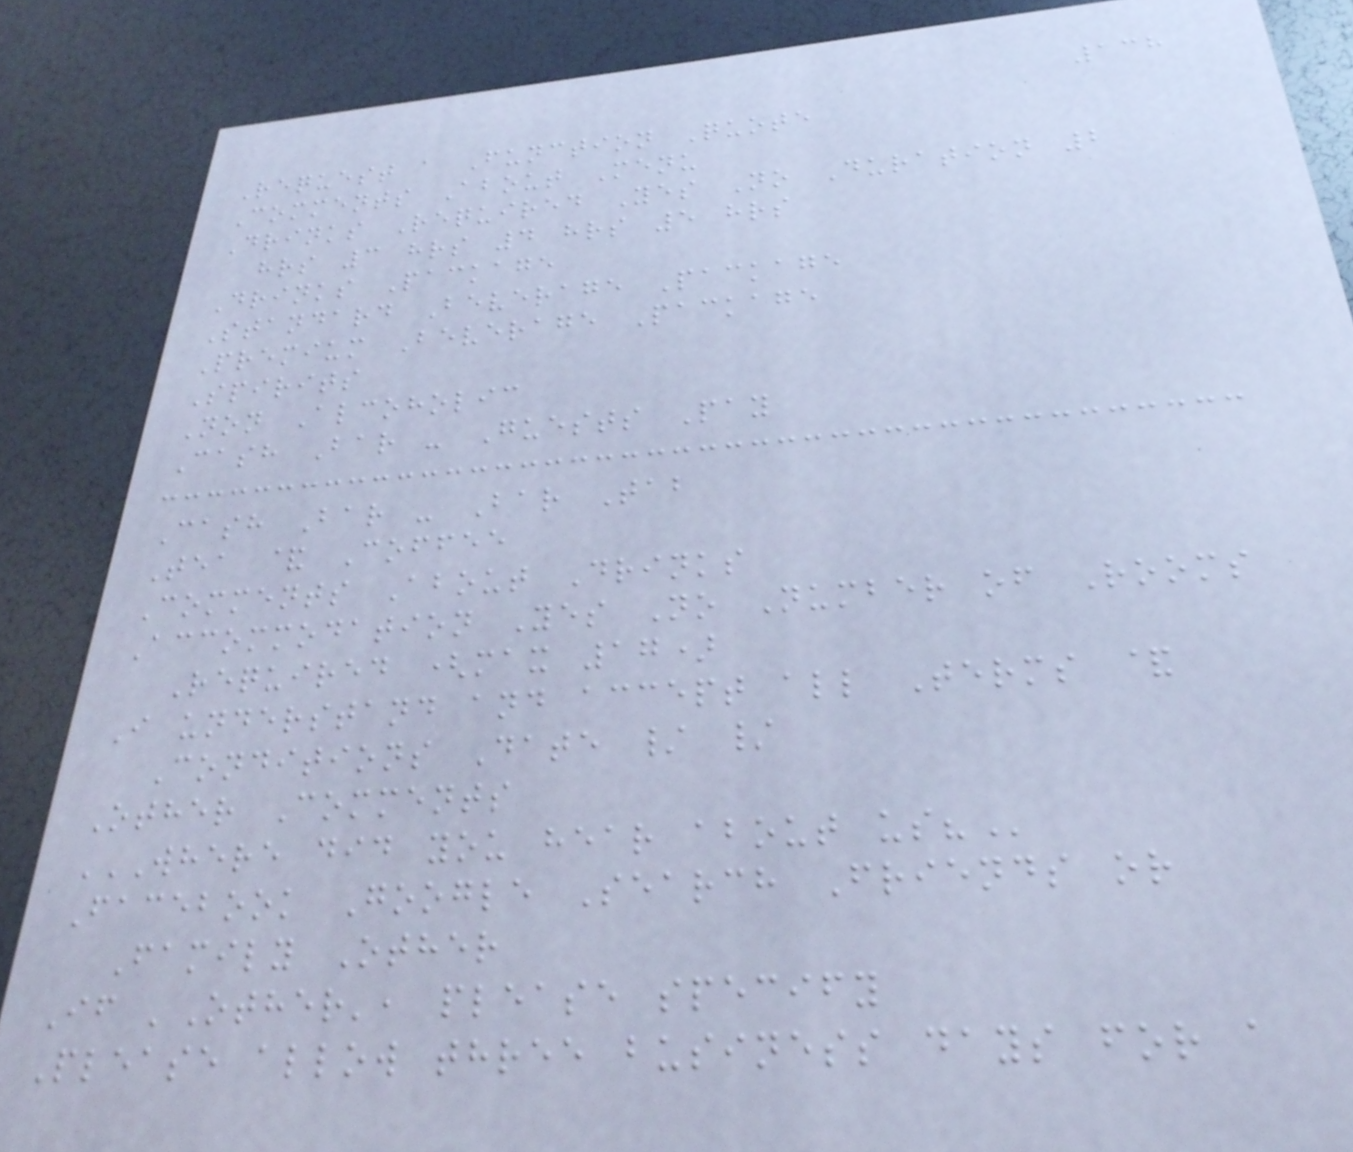138
Request a Function Quote
Comments About Menu
Drinks Required Yes No Duration 2
hrs 3 hrs 4 hrs 5 hrs
Drinks Package
Standard Beverage Package
Premium Beverage Package
Spirits
Non Alcoholic
Cash Bar - Guests Pay
Cash Bar - Bar Tab
Tea & Coffee
Comments About Drinks
Accommodation Yes No Number of Rooms
Required (max 17)
I understand and accept all Terms &
Conditions Date / /
Other Comments
WHERE DID YOU HEAR ABOUT US?
Facebook Google Search Friends or
Family Other
If 'Other', please specify
Please allow three business days for a
